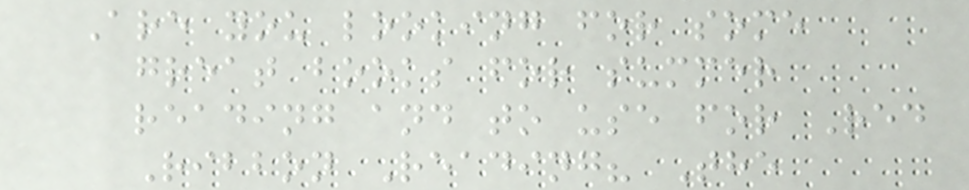Are you looking for some
great books for summer
reading and to use for Red
Ribbon Reading? The
